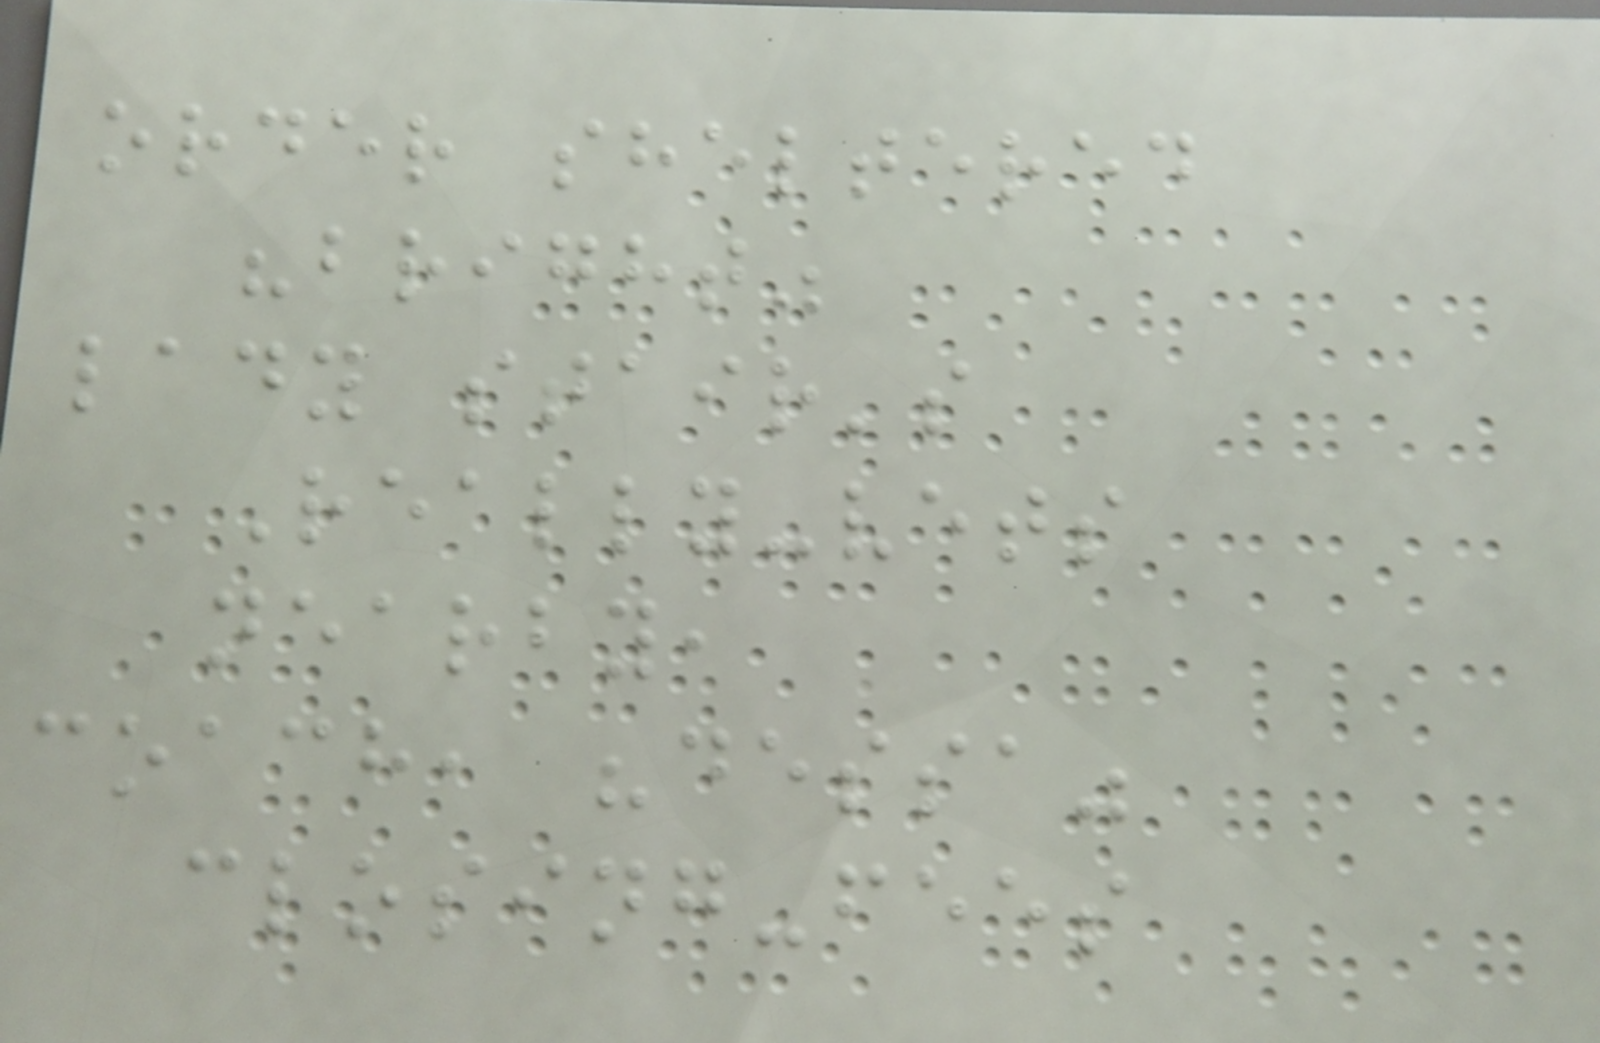order sheltered
"bright"
lady stair's
Really-vets
nearby,
coach, "dessa"
closing-fees
